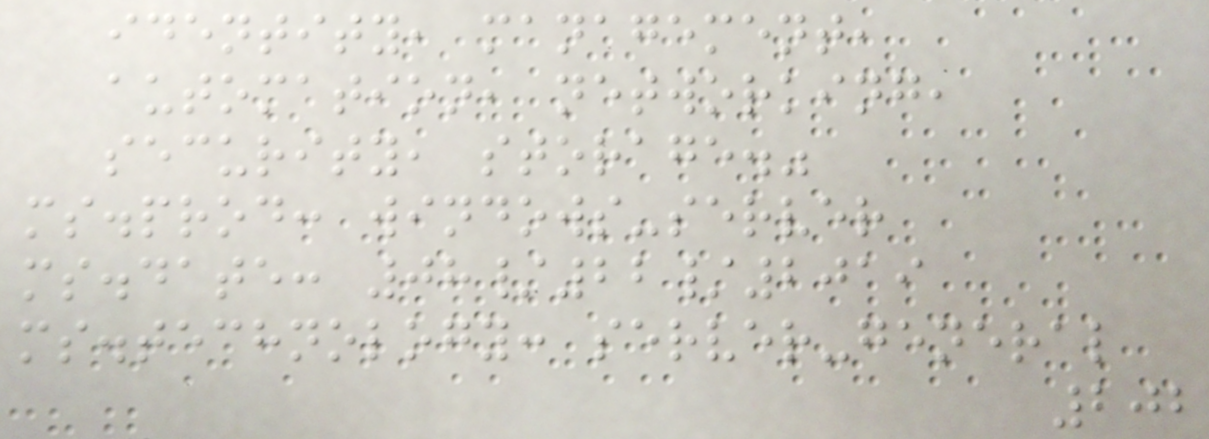identity, management,
automation, networking,
security, storage."
ms.prod: windows-server
ms.date: 08/22/2019
ms.technology: server-general
202
